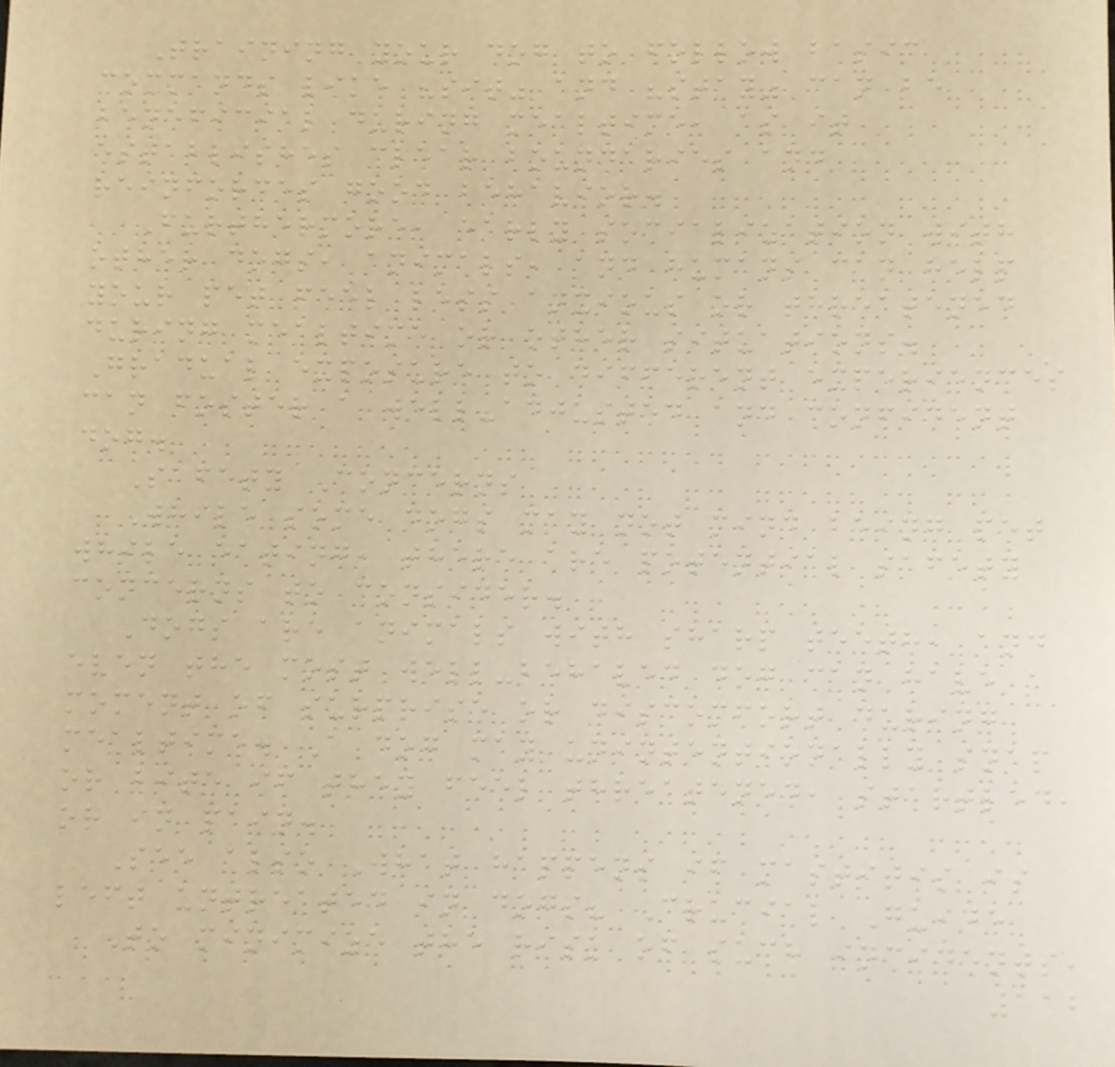Training your dog to follow basic
commands like "sit" and "stay" can be
beneficial during mealtime, as it
establishes clear boundaries and
reinforces good behavior.
Furthermore, early socialization with
other dogs, animals, and humans can help
your pet feel less anxious or threatened
during mealtime or other situations.
Gradual exposure to different experiences
can foster a well-adjusted and confident
dog.
Safety Concerns
While some dogs may not mind being pet
while eating, there are potential safety
concerns to consider.
Dogs are animals with sharp teeth, and
even the most well-behaved dog can have a
moment of surprise or discomfort during
mealtime. A dog may unintentionally snap
or bite if they feel threatened, startled,
or in pain.
See also What happens if mastitis is
left untreated in dogs? Crucial Guide
To minimize the risk of such incidents,
112
